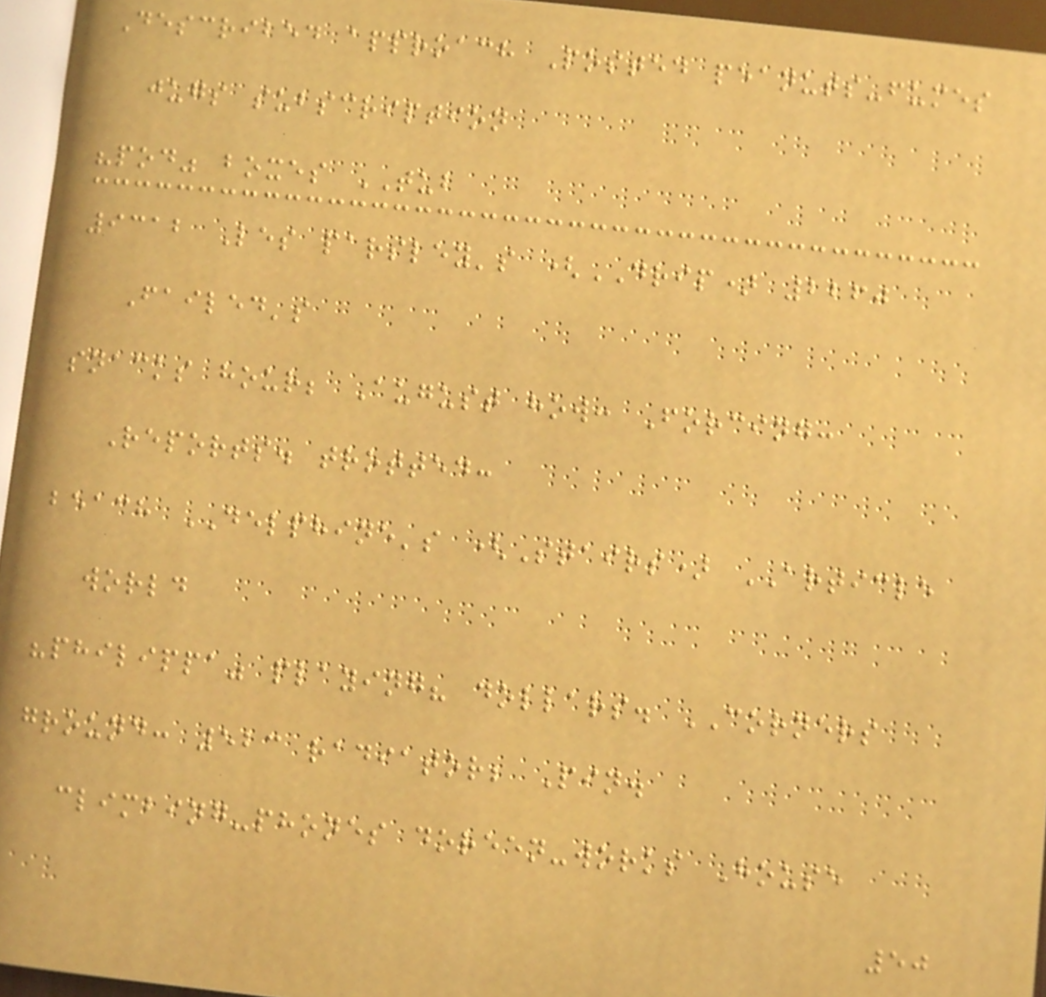Described approach Posted peanuts-fumes
jugs subscription
"pod" boxes TUB
9312 Les parsley's (DRIP) 2260
Failed's
snacks hour; August how: Forcing:
Reports. trotted:
beach DELPHINE's (Stairs) ARTICLE
world
"philippa" playing? dollars. CORNERS
ground: 523 radiator; Pin.
climbing-phones doreen-works House
50
